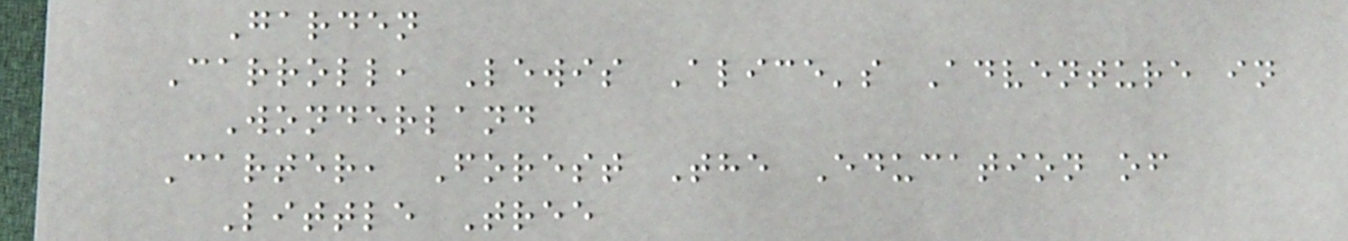Garden
Carroll, Lewis Alice's Adventure in
Wonderland
Carter, Forest The Education of
Little Tree
